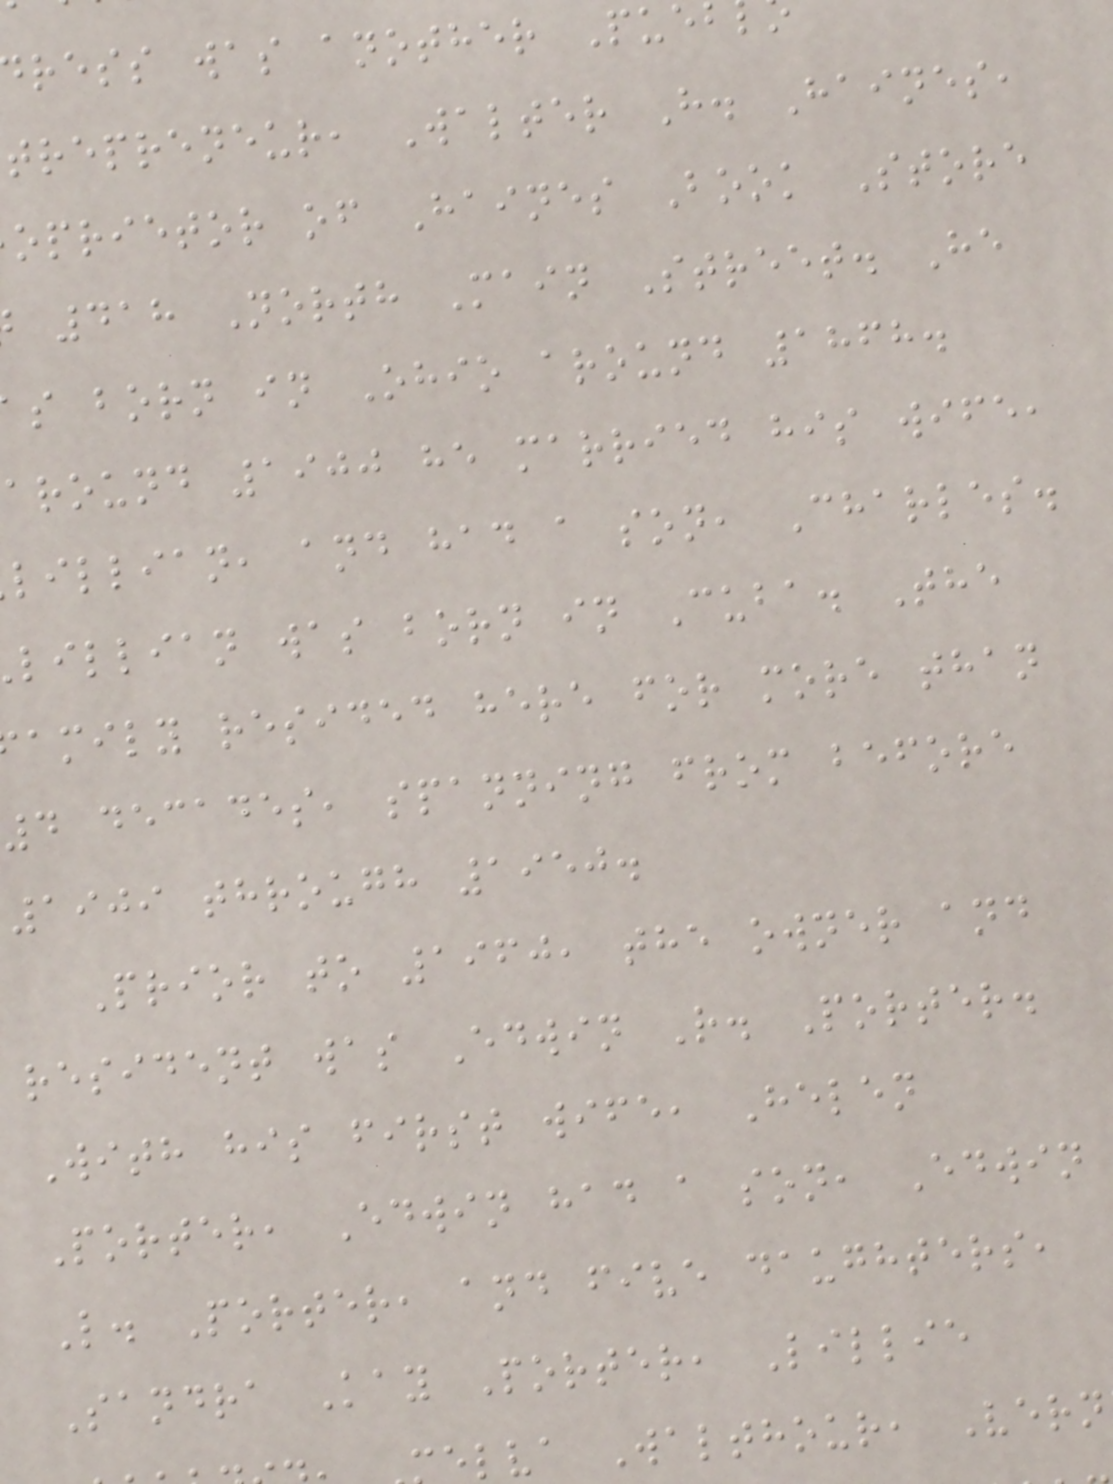ress was another Pue
trepreneur, Walter H. Haines,
oprietor of Haines Book Store
418 North Main Street. He
s born in Ohio around 1868.
around 1900 he married his wife,
lillian, and had a son, Charles.
lillian was born in Cuba. The
amily resided here for more than
4 decades, spanning from before
1909 through 1950.
Prior to 1960, the owner and
resident was Edwin R. Porter.
With his first wife, Helen
Porter, Edwin had a son, Edwin
L. Porter, and five daughters,
Sandra Kay Porter, Lillie
elva Walthour, Vern
